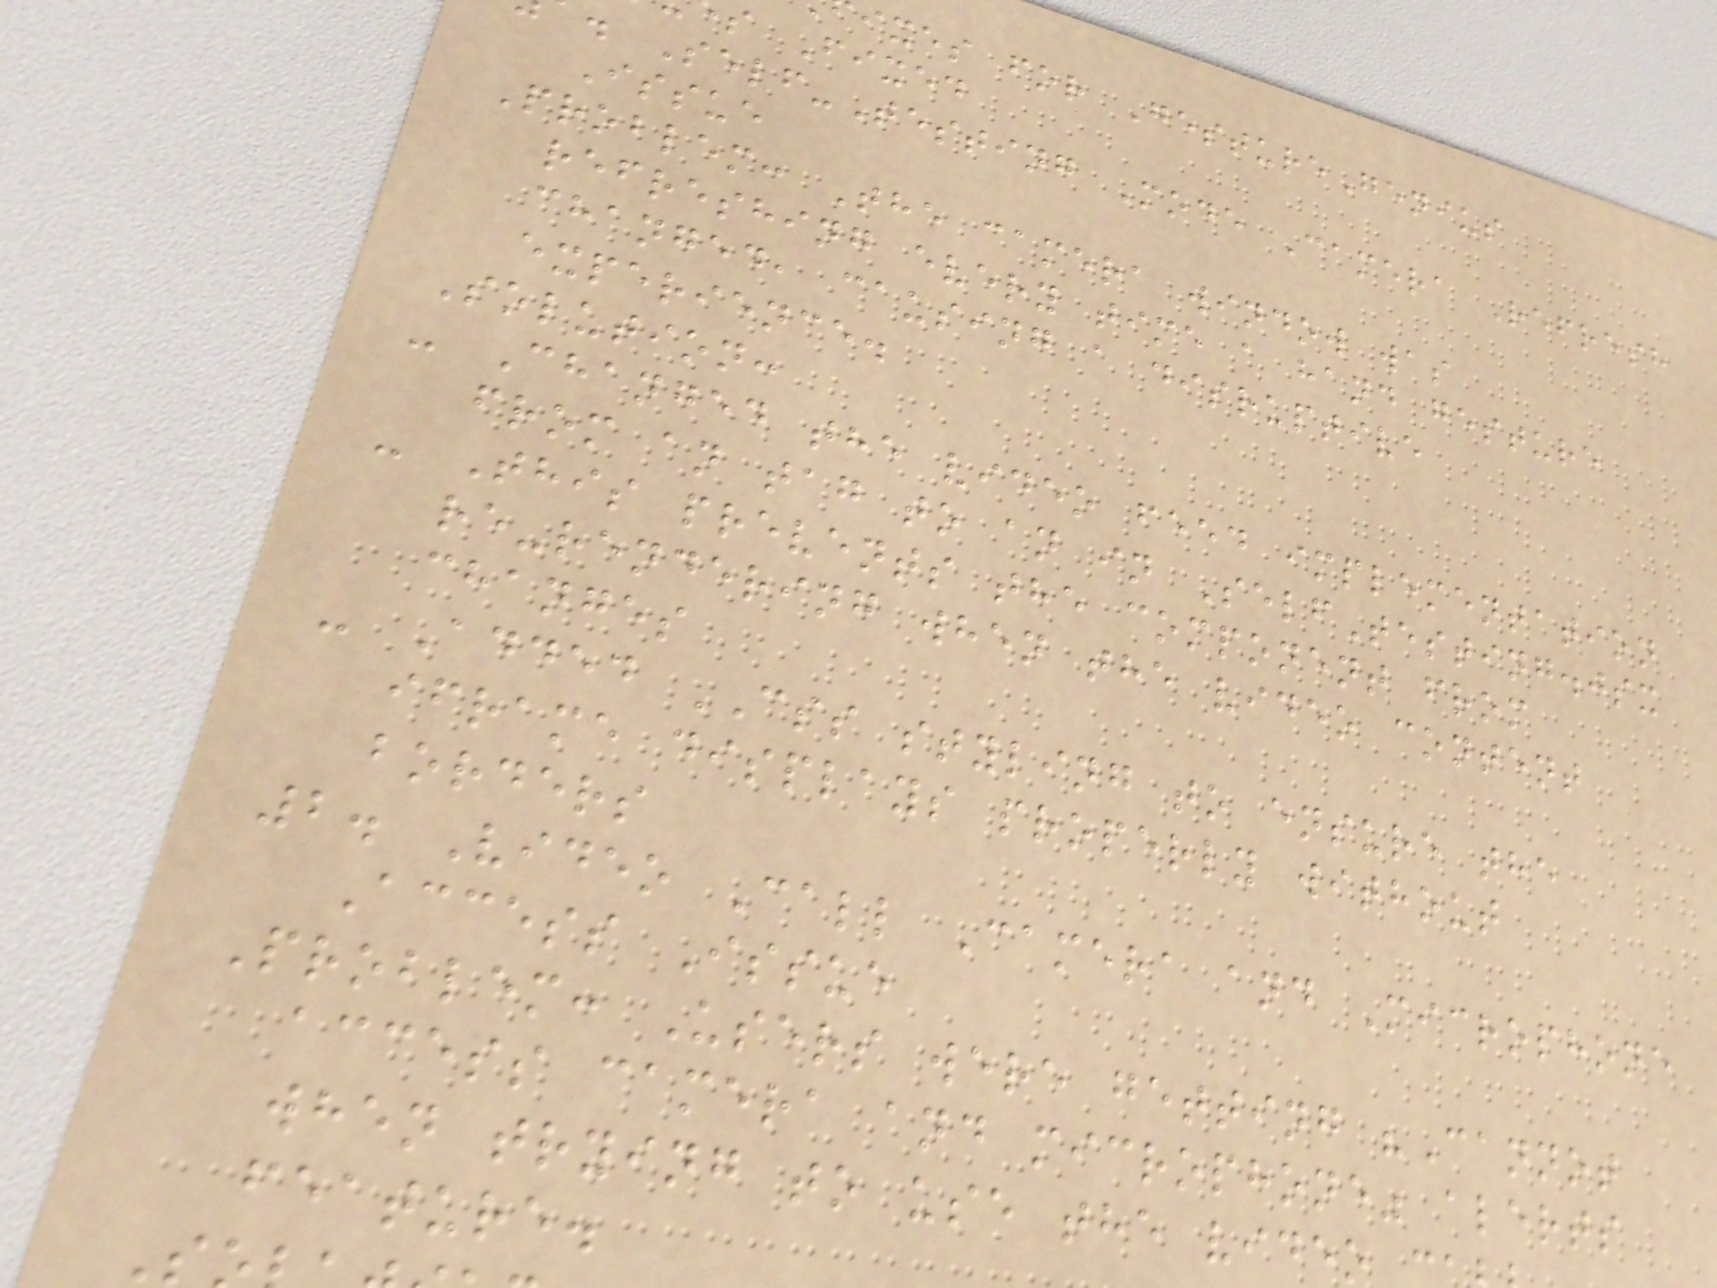ixes for GestureGenius
s Fixed
. Self-Testing Mode Camera Refresh
Issue
Problem: The camera window was
refreshing every time a hand gesture
changed, causing a disruptive
experience.
Solution:
- Changed the video feed implementation
from an tag to an in SelfTesting.jsx
- This prevents the component from
re-rendering when the video content
changes
- Added CSS styling to ensure the
iframe displays properly without
borders
2. Video Call Camera and Microphone
Access Issue
Problem: Users were getting "Cannot
access camera and microphone" alerts
when trying to use the video
feature.
